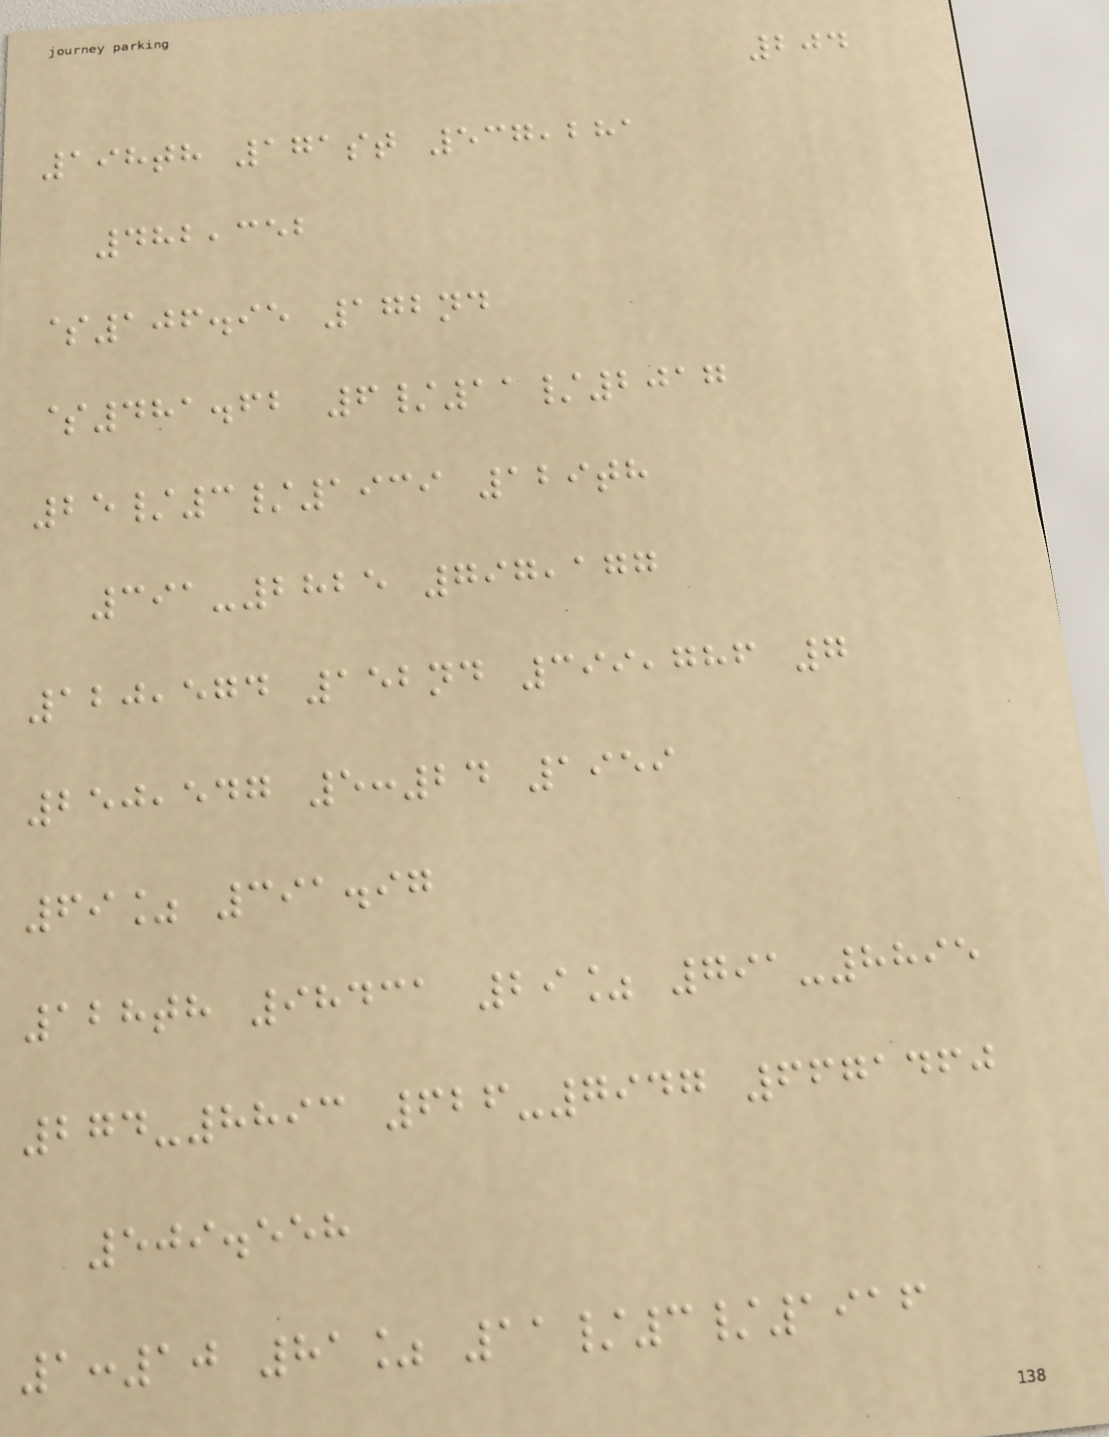204
198th 171st 537,281
482,352
$106.95 172nd
$481.62 6/11/2017
25/3/1939 129th
391-2825 797,177
120,574 152nd 399,786 7
250,547 5:24 1959
69% 391.97
128th 98431 29% 791-8895
274-8893 626-7947 6671460
509.558
1:10 81% 11/3/1916
